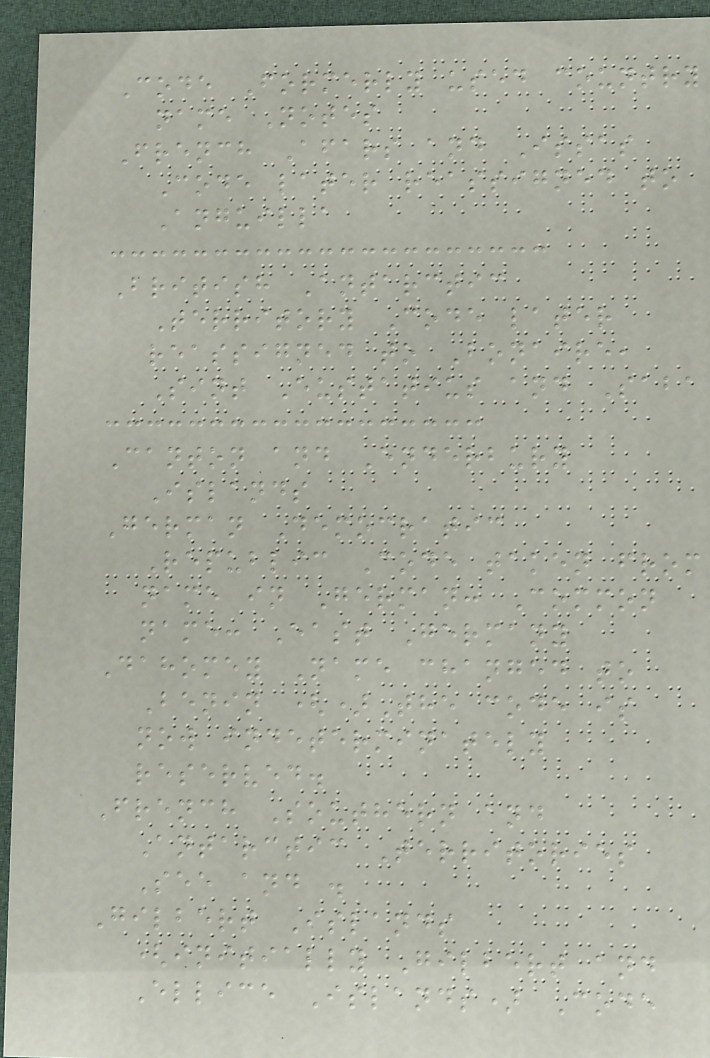Code Formerly used country
name Notes
French Afars and Issas
Code later reassigned to
Anguilla
British Antarctic
Territory Code later
reassigned to Bonaire,
Sint Eustatius and Saba
Canton and Enderbury
Islands
German Democratic
Republic Code taken from
name in German: Common
name: East Germany
Dahomey Name changed to
Benin ()The code is
now indeterminately
reserved.
French Southern and
Antarctic Territories
See and .
Gilbert Islands
(initially Gilbert and
Ellice Islands) Code
